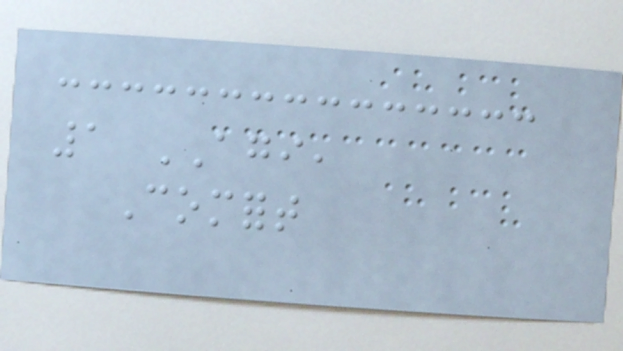1 AGI,
Comfort
